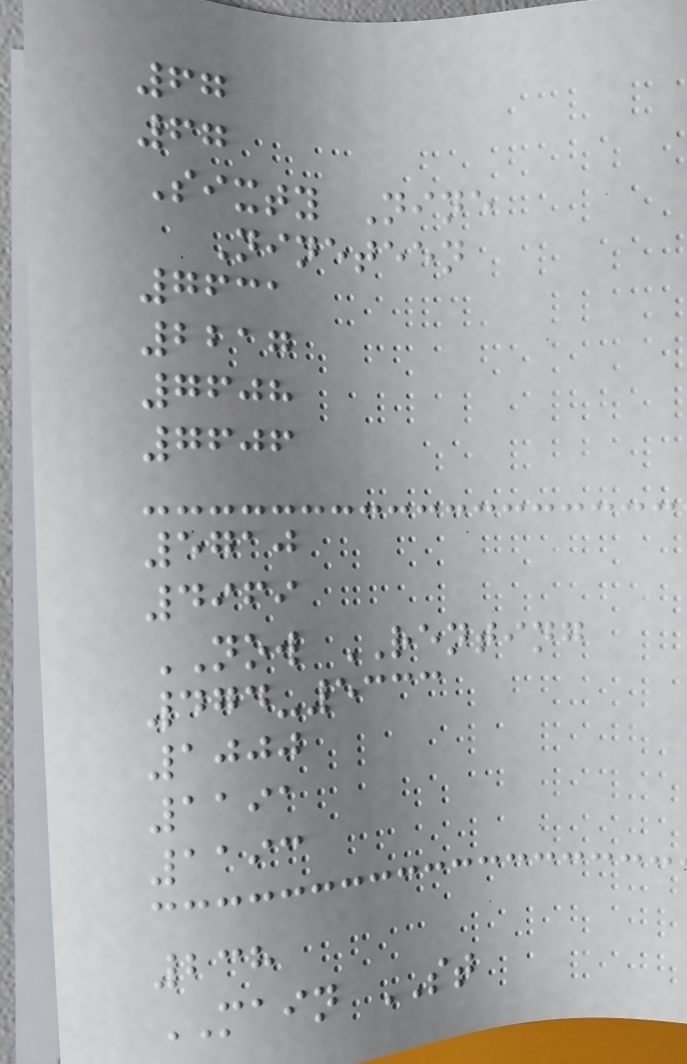67
67
Sixty Nine
Nineteen
7631
2217
7608
7606
5710
4969
NOW RENTING
474-5333
1000
1191
1193
238
MAIN ST
